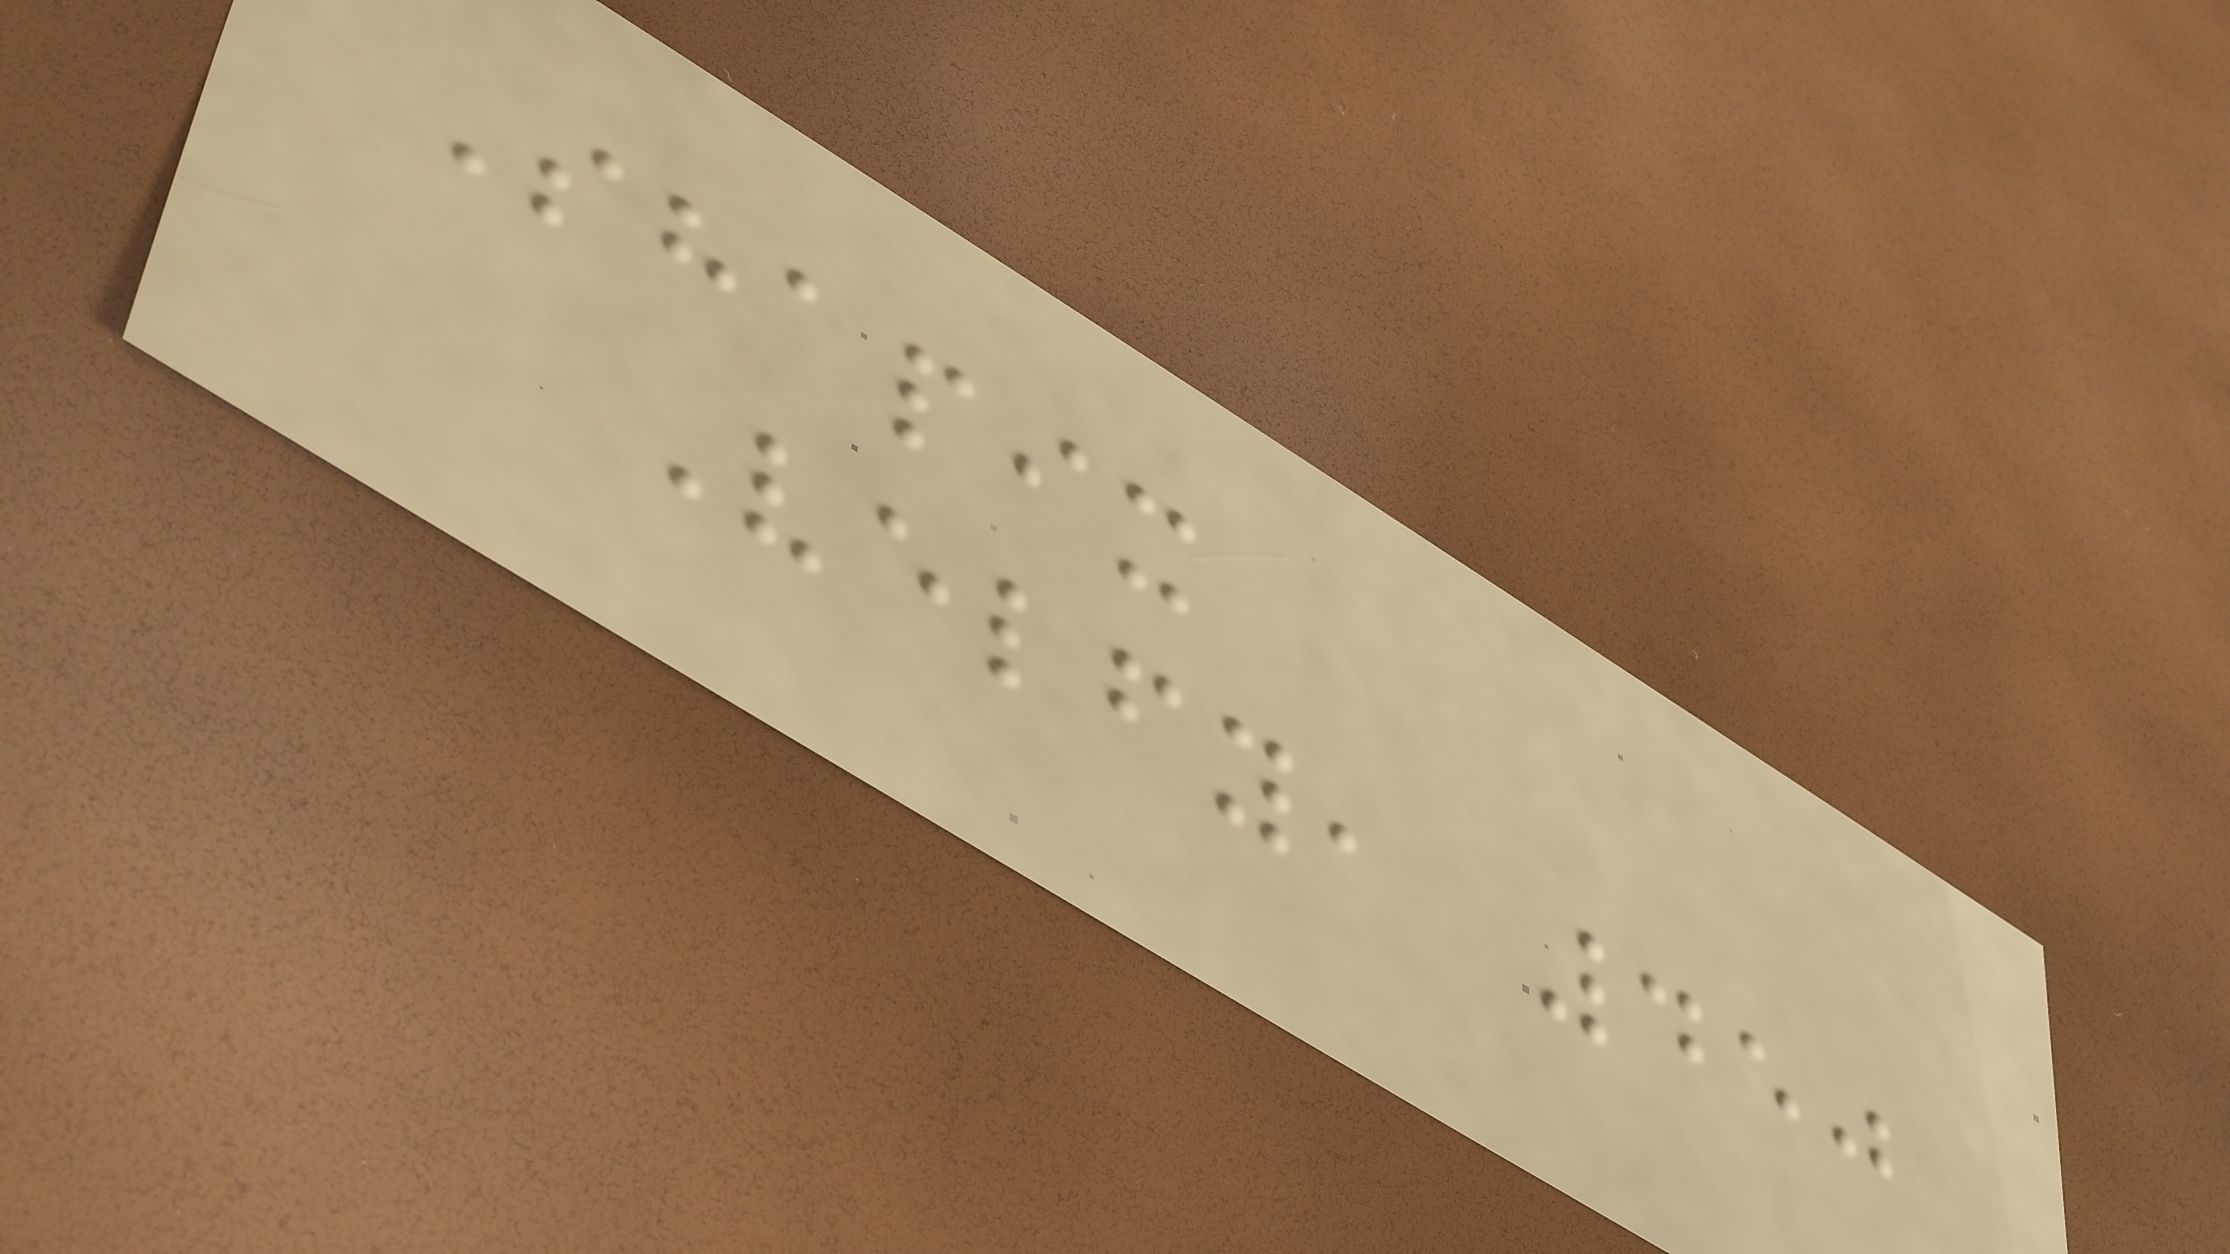Shapix
Velfy, 450
